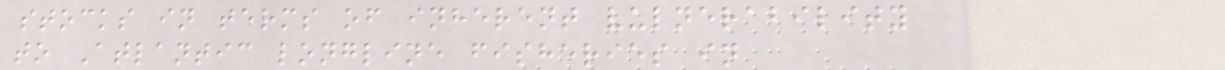stocks in terms of inherent vulnerability
to Atlantic longline fisheries in
